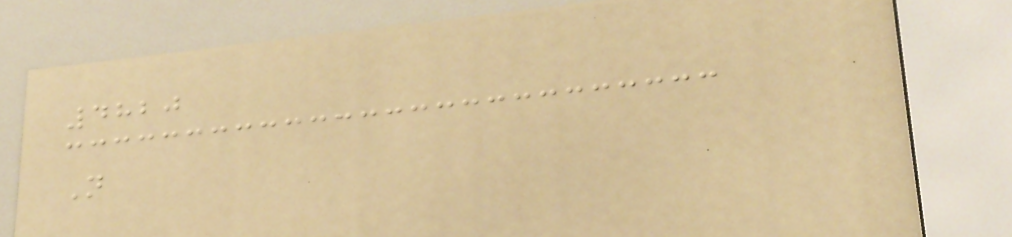4820
N
